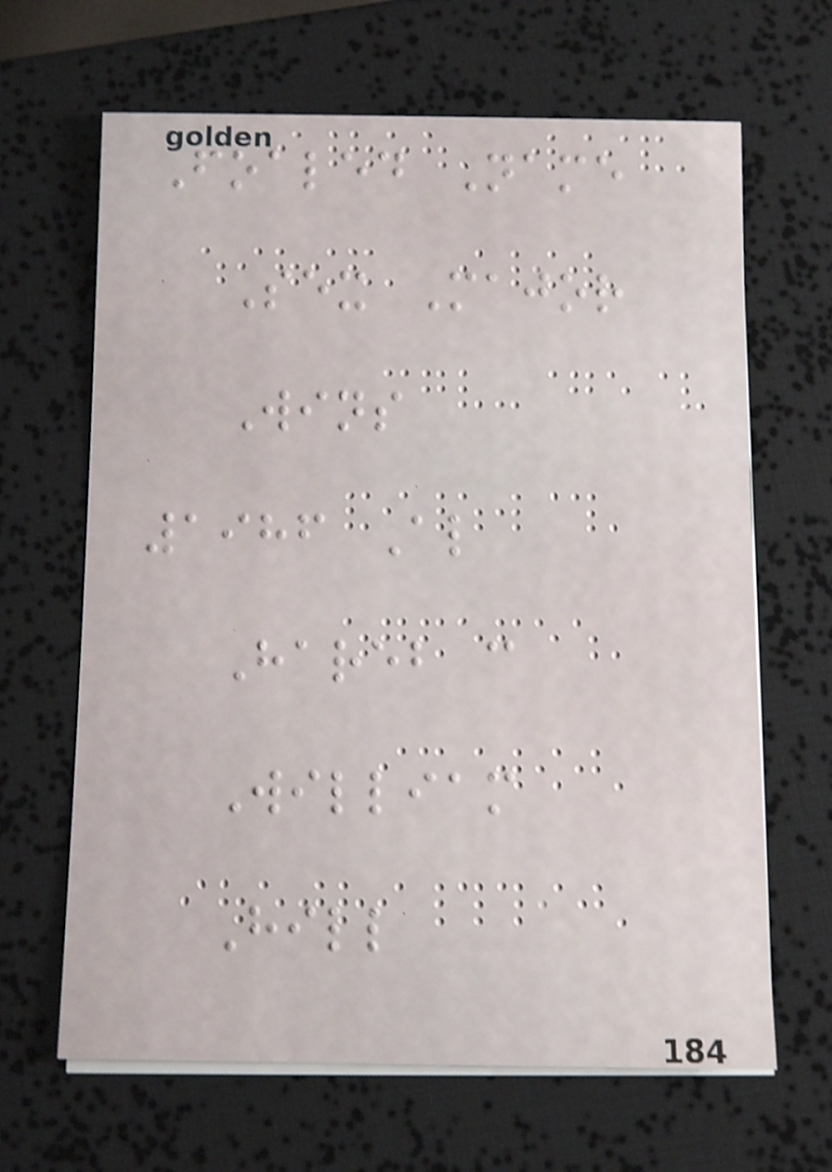Foaled Name
Sex Major
Wins
1986 Al
Hareb c
William
Hill
